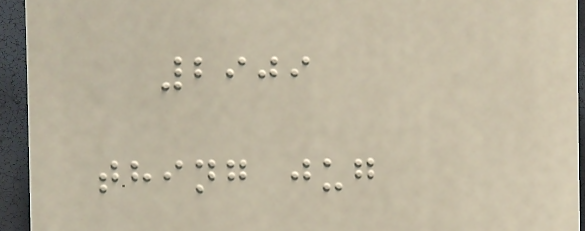2909
thing jug
